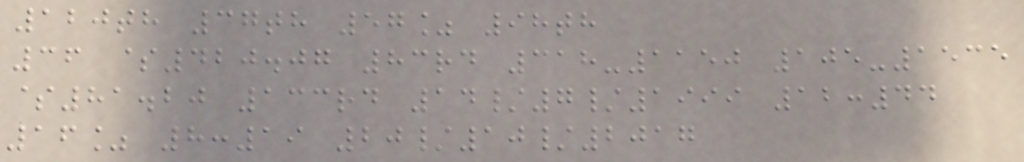120th 37th 57% 98th
36 $420.07 83rd 318-1150 105-1535
$81.20 133rd 14/7/1999 12:44
16% 8:19 20/10/2017
